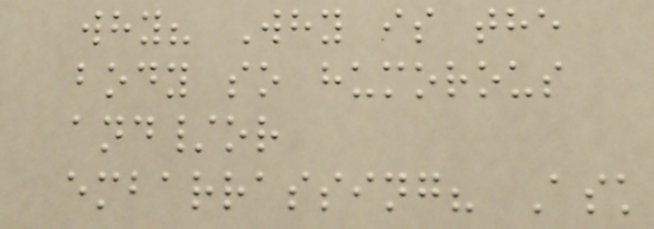why? Why is the
body so humorous
and/or
embarrassing? Ask
